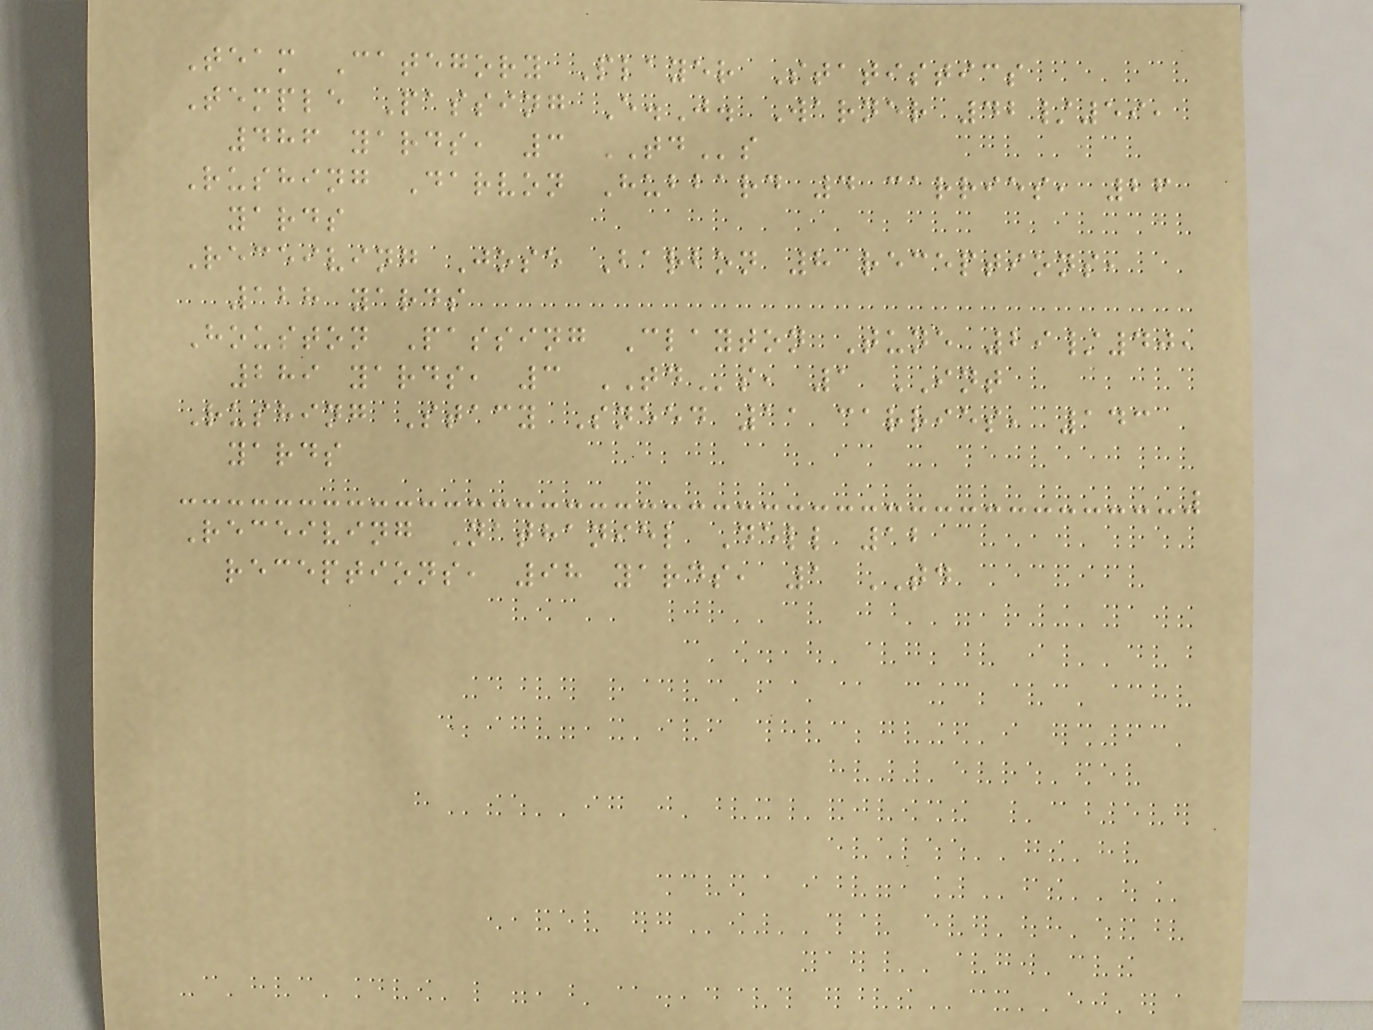Team Category Player Statistics
Temple Passing E.J. Warner 42/59,
486 yards, 3 TDs
Rushing Darvon Hubbard 4 carries, 26
yards
Receiving Jose Barbon 8 receptions,
128 yards
Houston Passing Clayton Tune 29/40,
289 yards, 3 TDs, 1 INT
Rushing Stacy Sneed 11 carries, 143
yards
Receiving Nathaniel Dell 12
receptions, 98 yards, 1 TD
